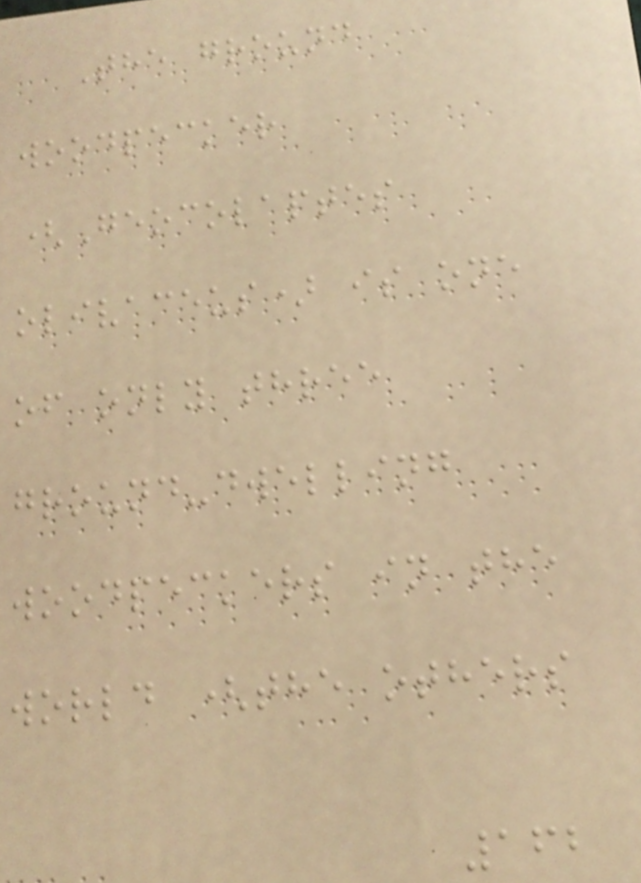The ground
woodpecker
(Geocolaptes
olivaceus) is one
of only three
ground-dwelling
woodpeckers in the
world (the others
162
